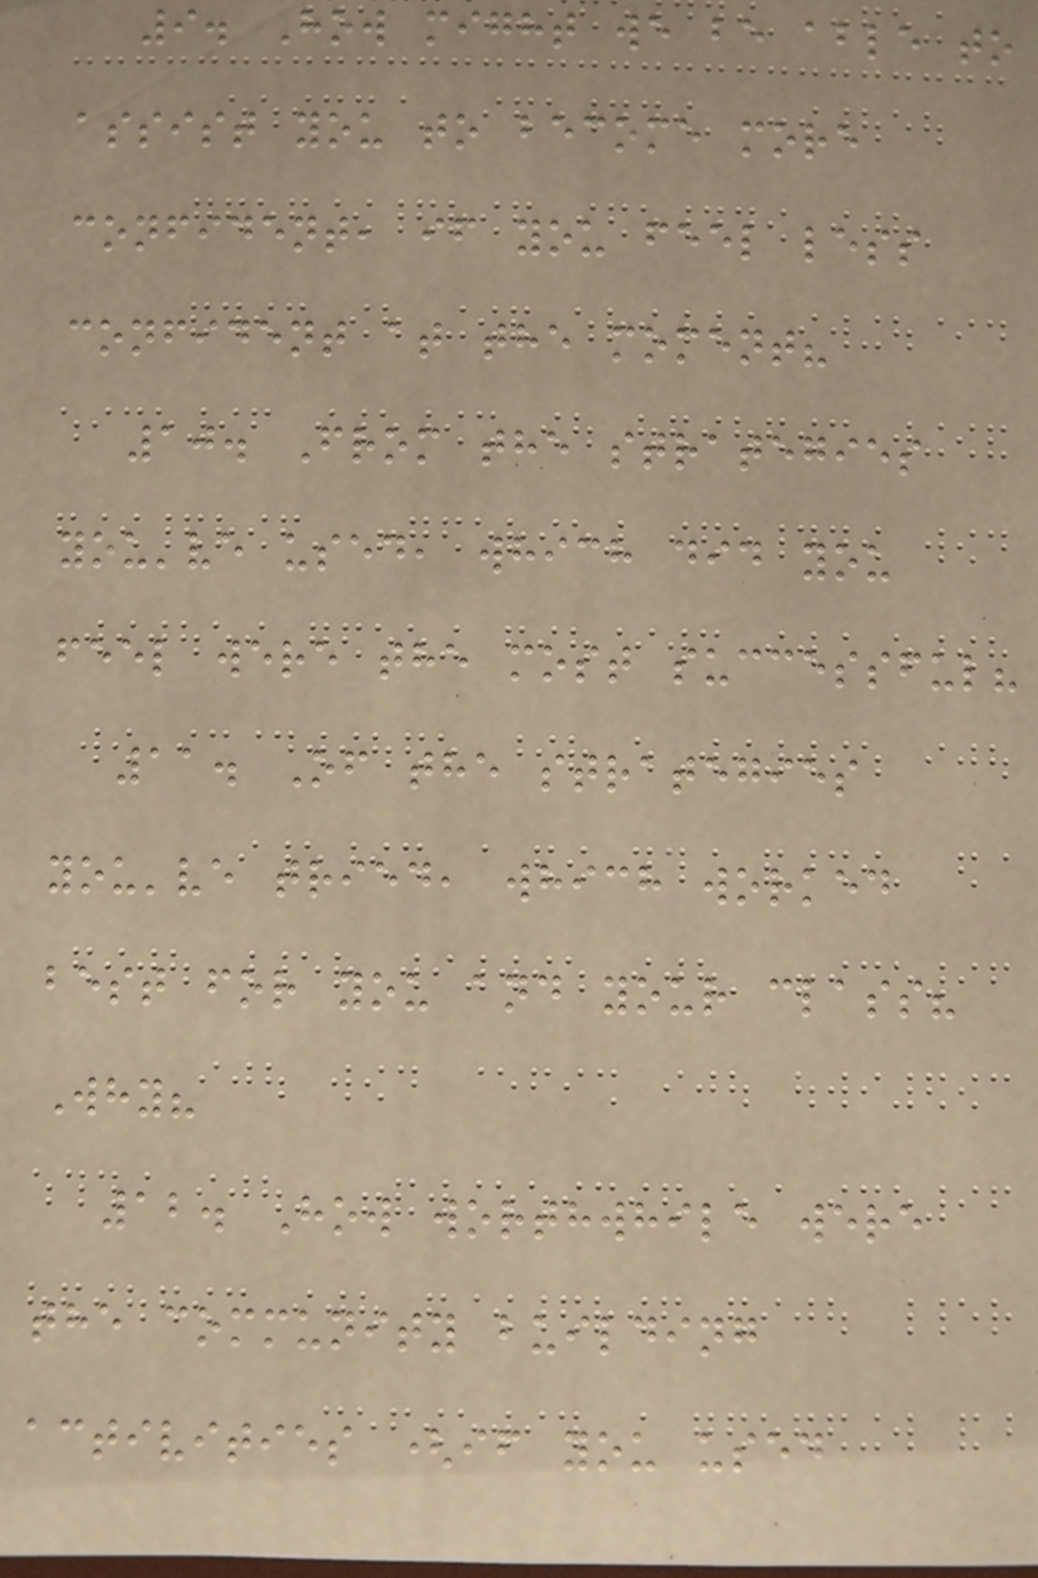9. How might we be able to
assist you to become more
confident, if you feel less
confident at the moment?
10. From the strategies
you've used, which did you
feel were the most successful?
11. Of the strategies
you've tried, which worked
best for you and your class?
Why?
12. How worthwhile were
the community building
activities (if you used
